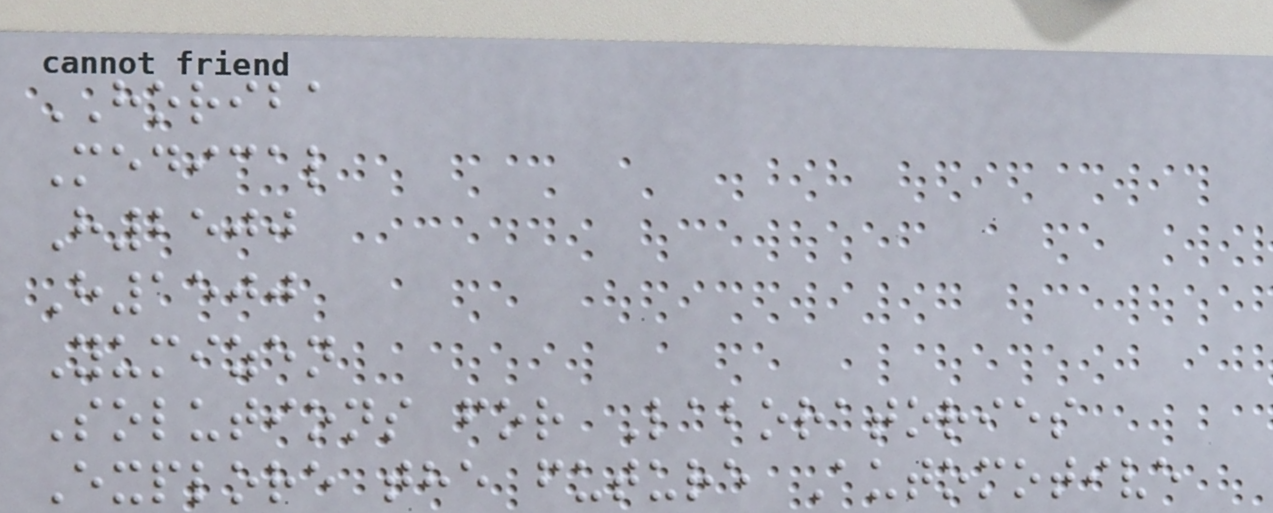HORIBA
Medical
H2500
H1500
Yumizen
Solutions for Laboratories
Explore the future Automotive
